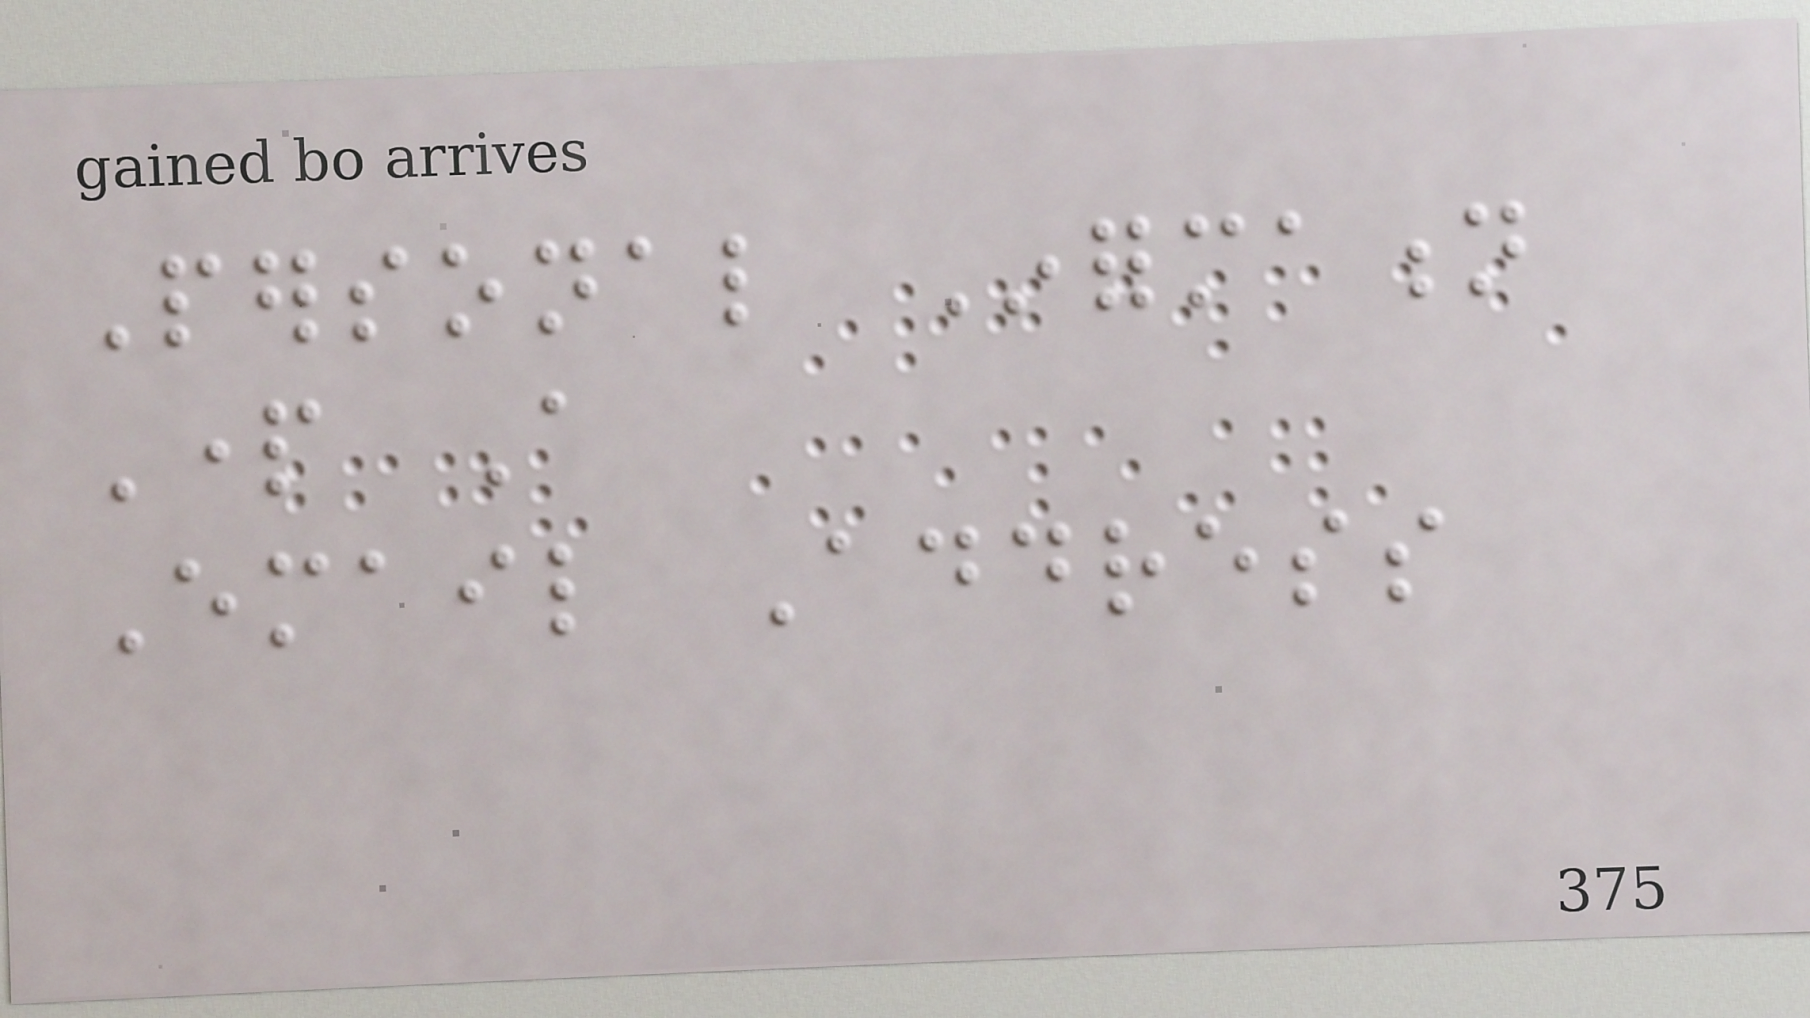Personal Information
Part A
Email Address
